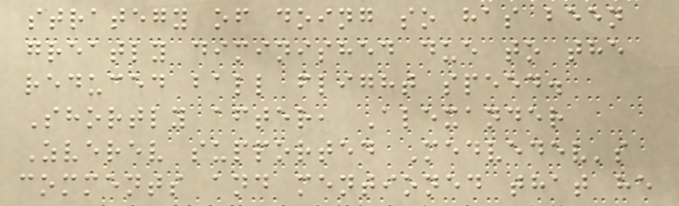strategy of doing so has been
greatly diminished due to the
reduced ball flight speed.
Shortly after, Alexander
Zverev supported Medvedev's
comments and mentioned that he
